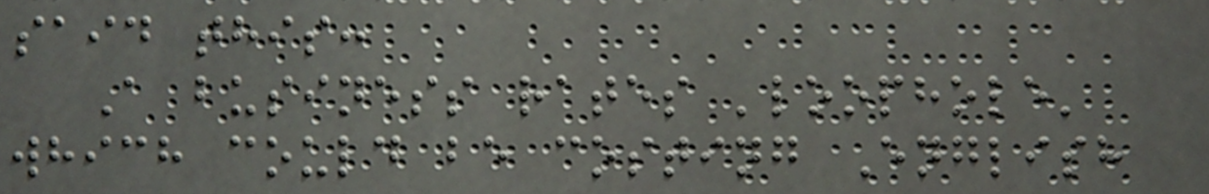said this:
A business rates 'loophole'
which could be costing English
